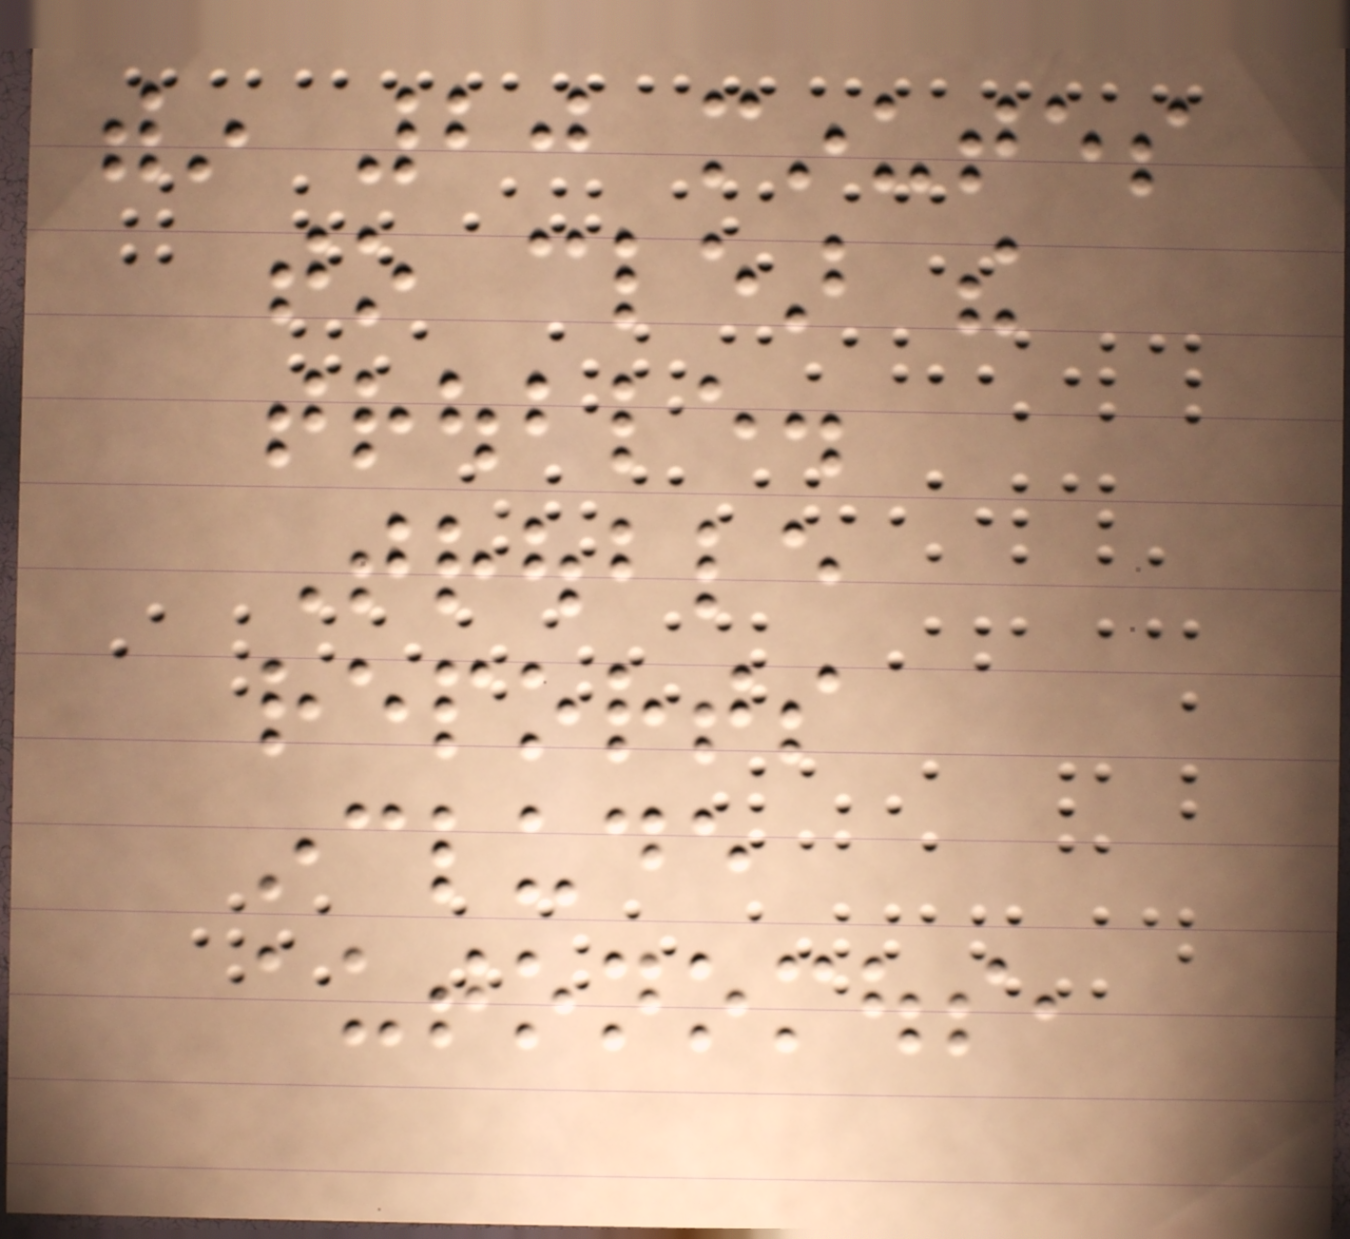within 20 minutes
to clear the
trouble.
Trouble
reports
include
autonomous,
